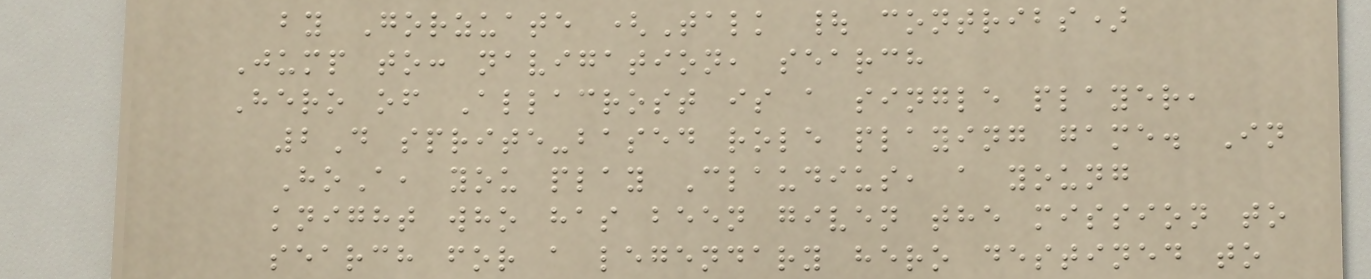by Gorzuate (Talk | contribs)
Jump to: navigation, search
Hero of Allacrost is a single player,
2D sprite-based role playing game. In
HoA, you play Claudius, a young
knight who has been given the mission to
search for a legendary hero destined to
